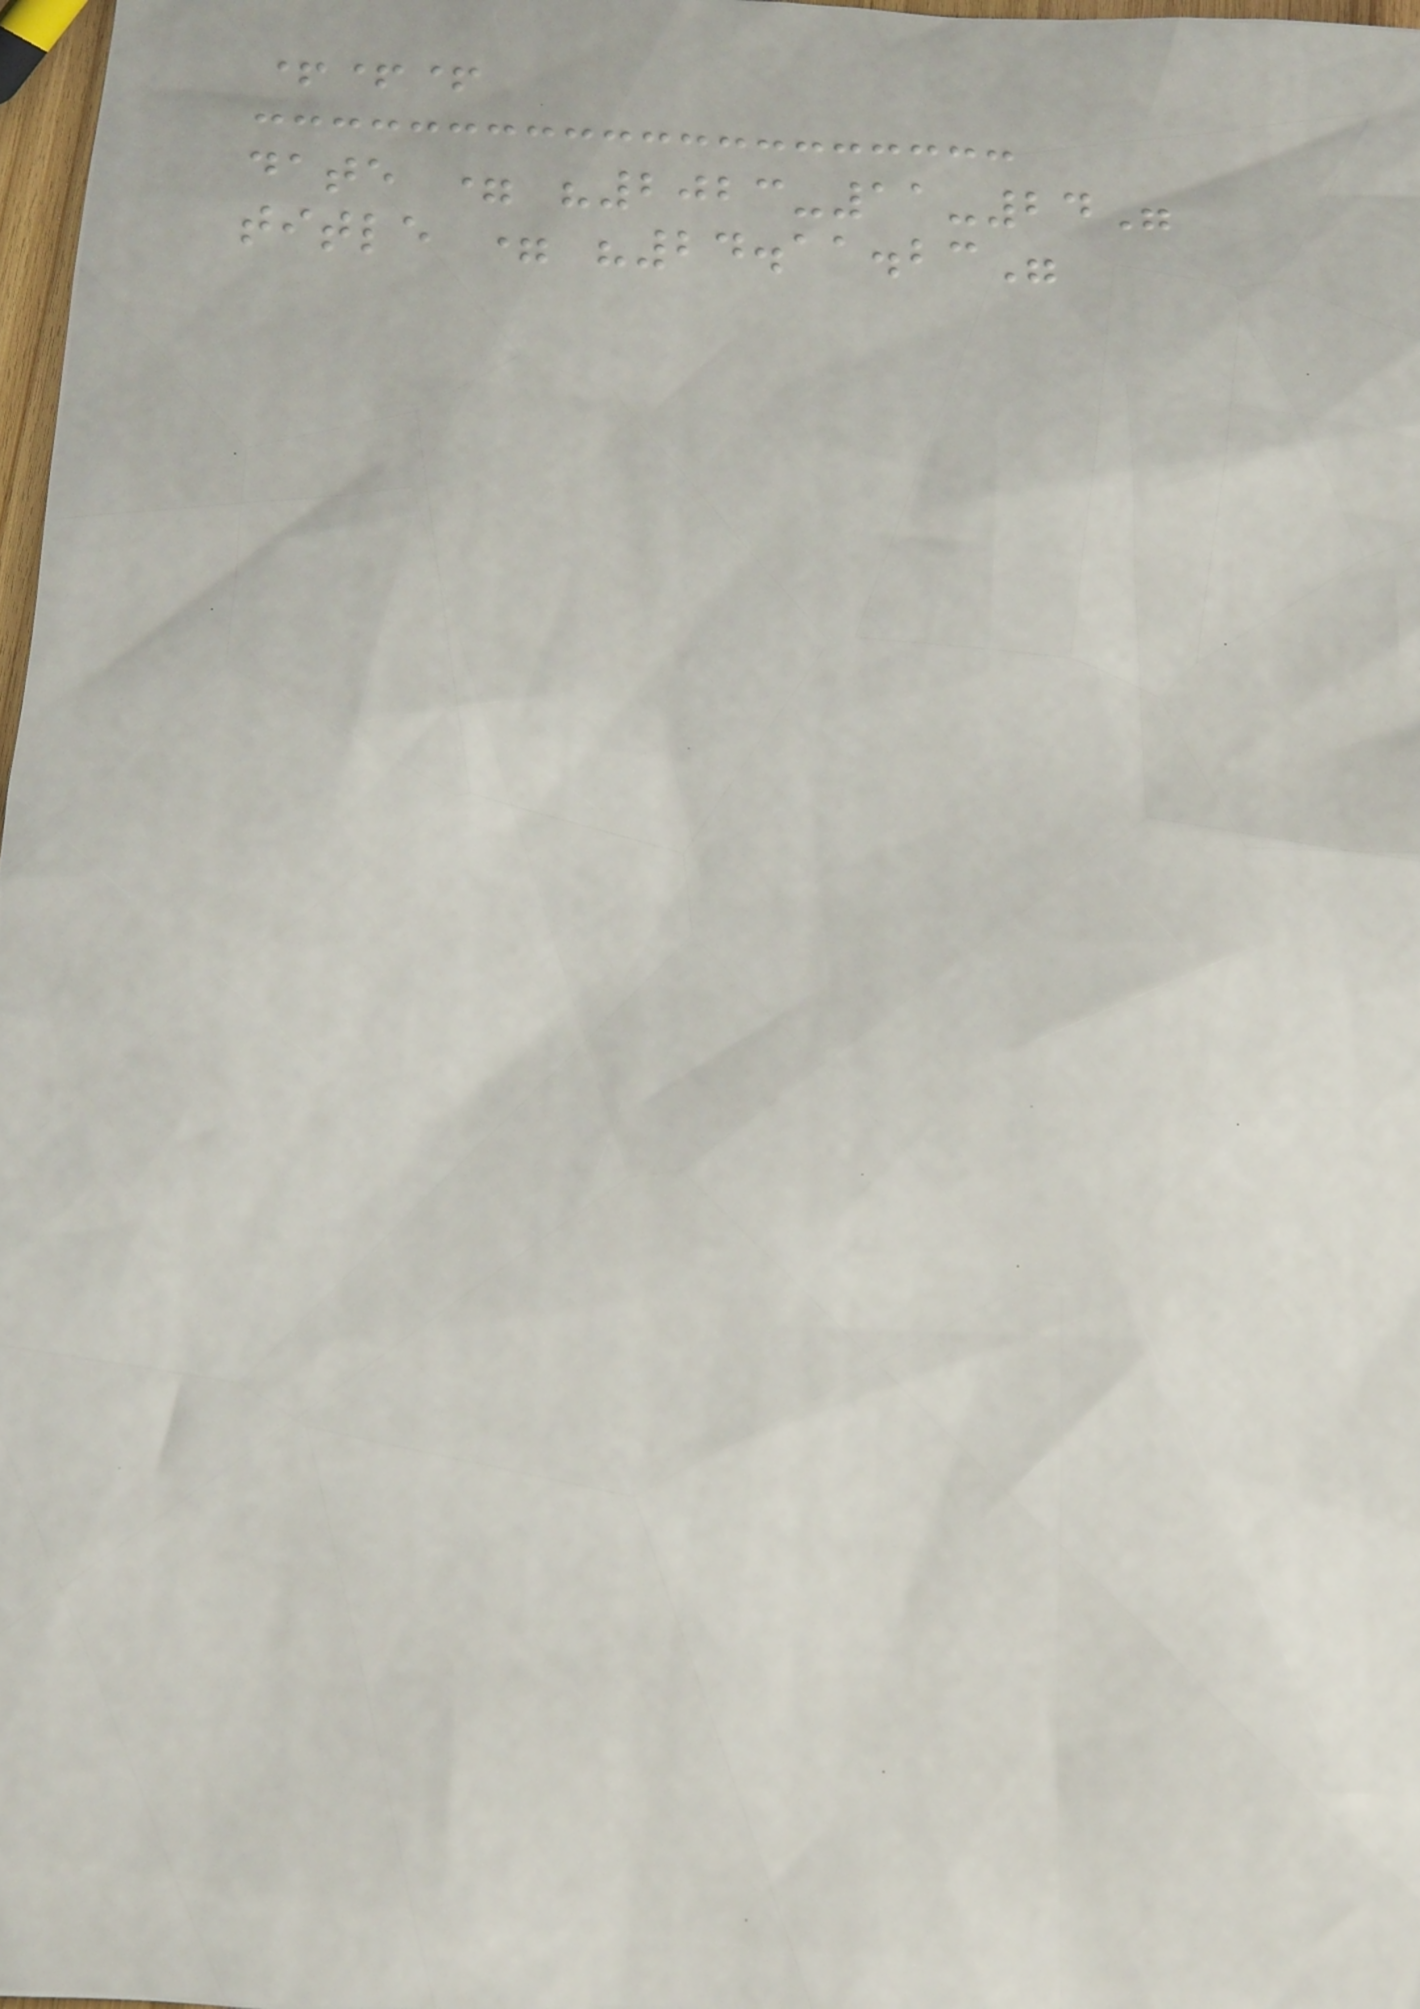+++
date = "2023-11-24"
title = "24.11.23"
